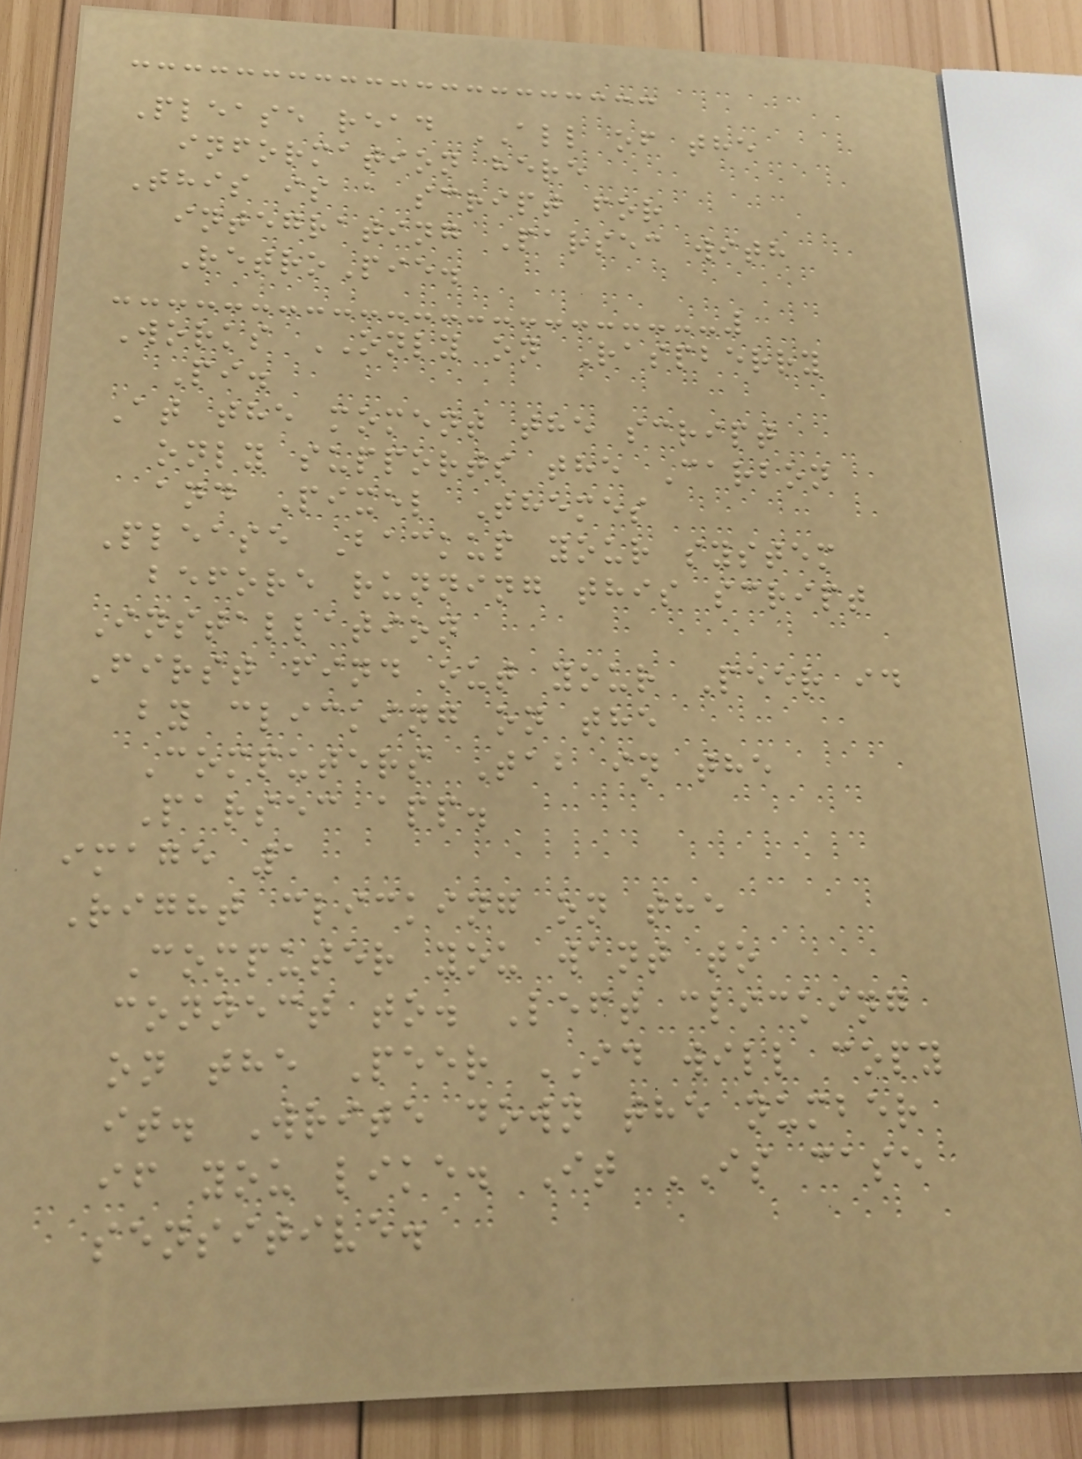Please read ALL of the
information here
This is a script for
integrating Parsec with
RetroPie.
Works ONLY on Raspberry
Pi.
At the moment the script
only supports the Carbon
and Pixel Themes
Please Backup your system
before running this script
Installation
First find out your Peer id
by clicking on the
Computers Tab in the
Parsec app.
image 1
Right clicking on the
Computer you want to
connect to. Left clicking
on the Peer ID will copy
it. Write down the number
if you like. It IS case
sensitive.
